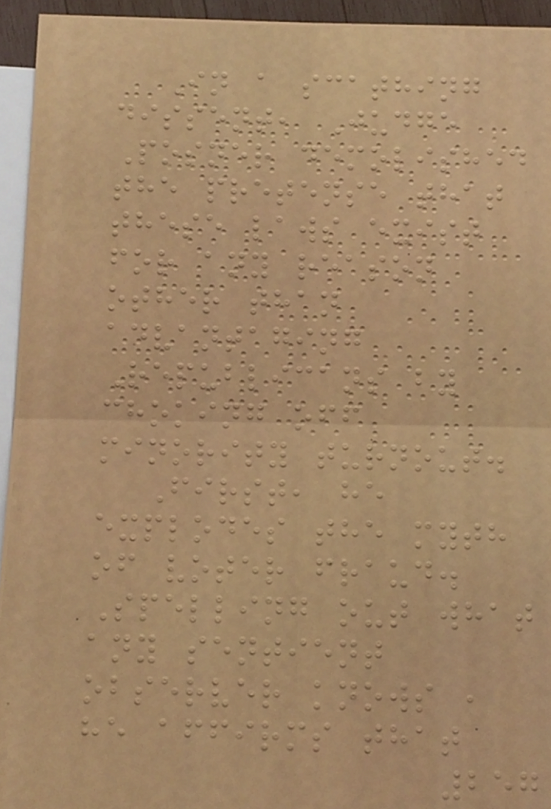In a scathing
dissent, Judge
Posner demolished
the pretense that
these laws exist
for any reason
other than
advantaging
Republicans by
choking off
minority turnout.
First, he
explodes the myth
of voter fraud.
Spelling out what
any sentient
observer knows ,
he affirms that
257
